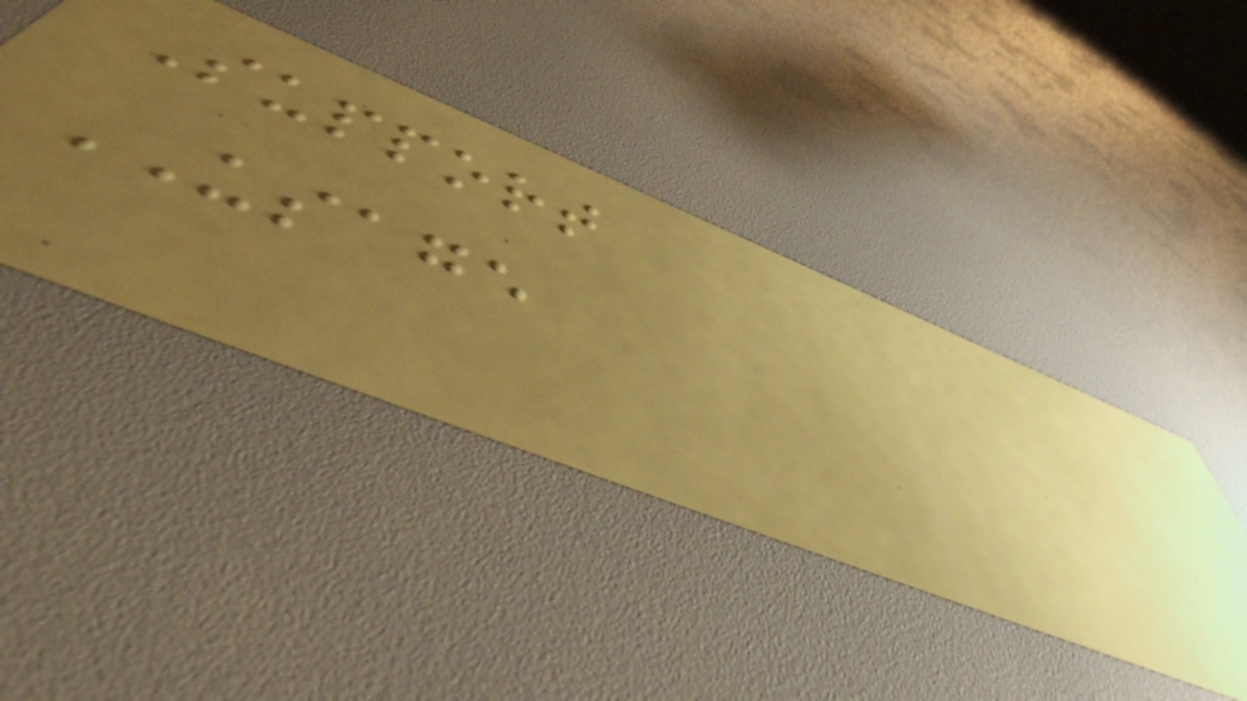Support
USAGE
